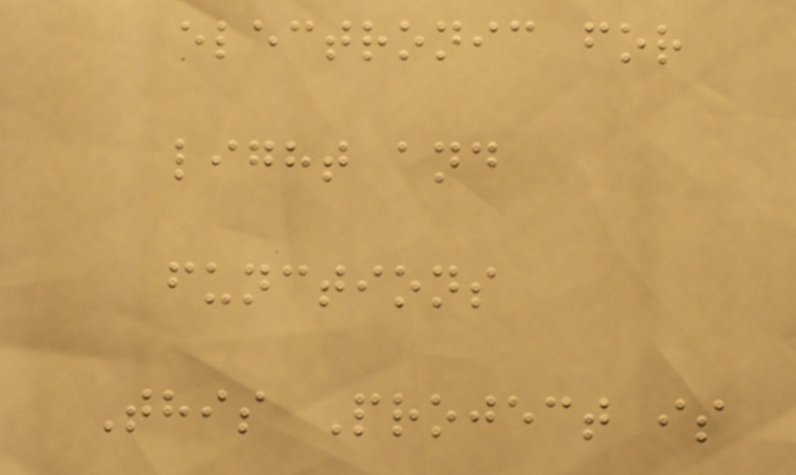electronic for
light and
functions
This Project is
